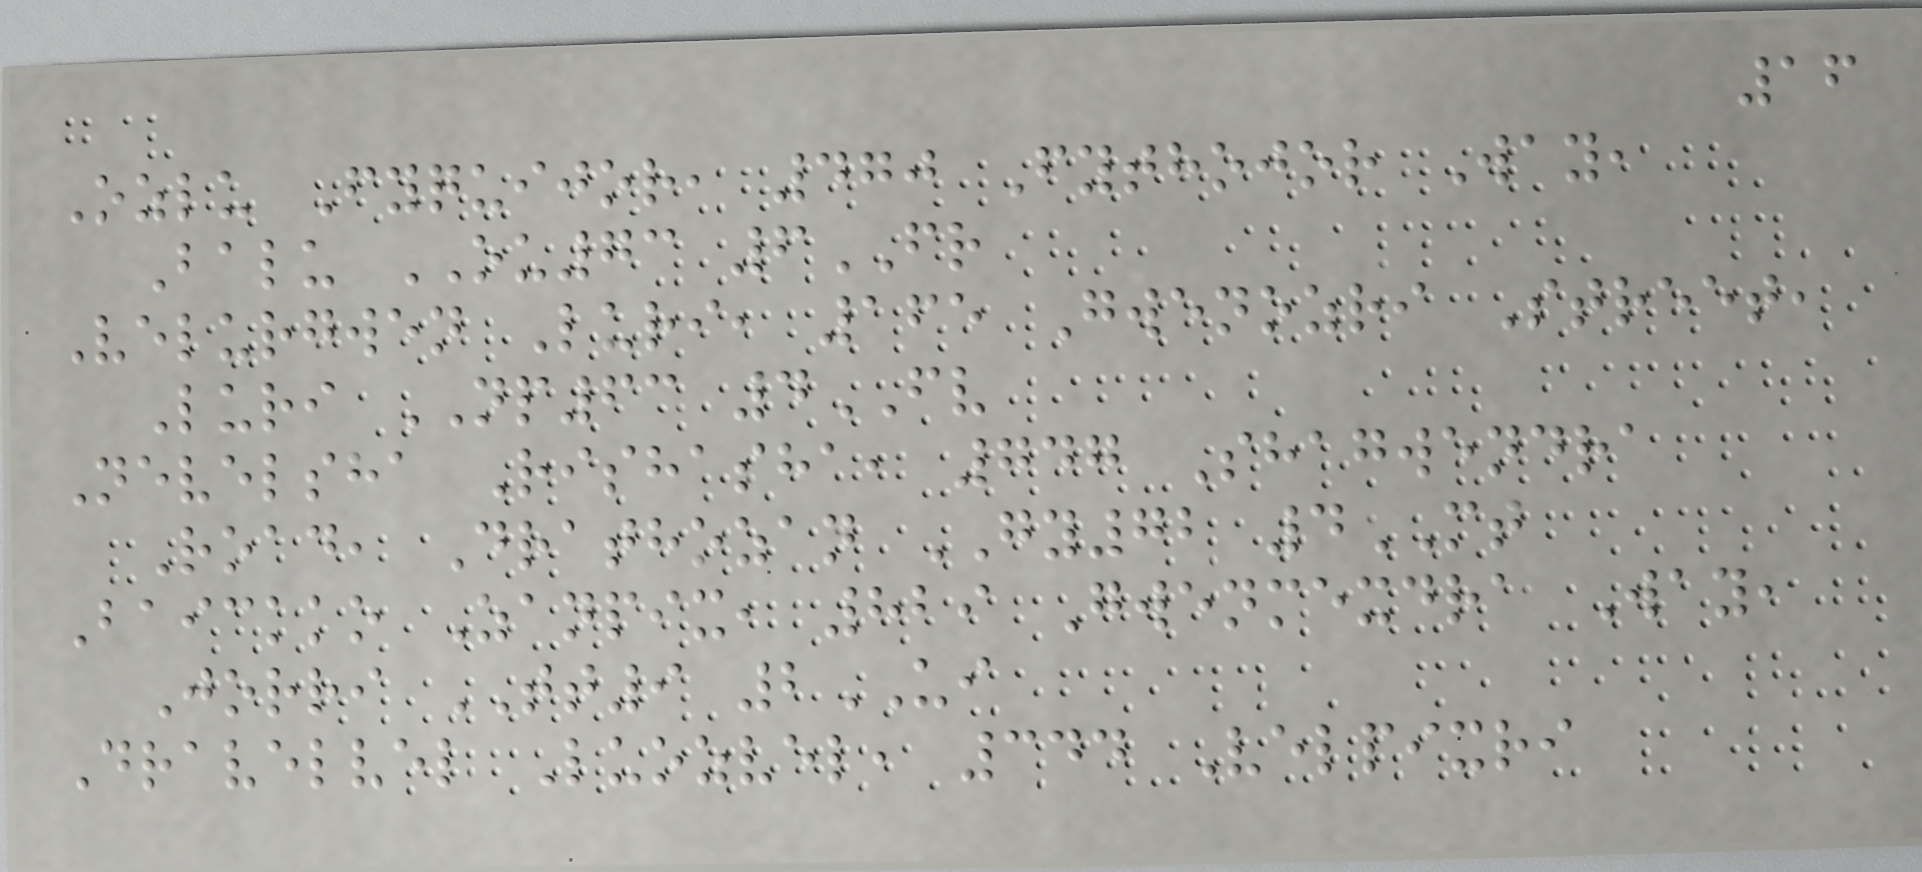16
Ozlu Fyquijor, 470 Fythojor Way,
Balu OU73 6FR
Velurgwen Luri, 165 Gwenozri Street,
Luri NP63 4FV
Nevelsha Rishasha, 747 Shagwendra
Road, Drathozan GY72 4MT
Baickko Zanpix, 829 Gwenmexdra Way,
Jorri TT9 2UI
Dravelvel Luozvel, 344 Velpixri
